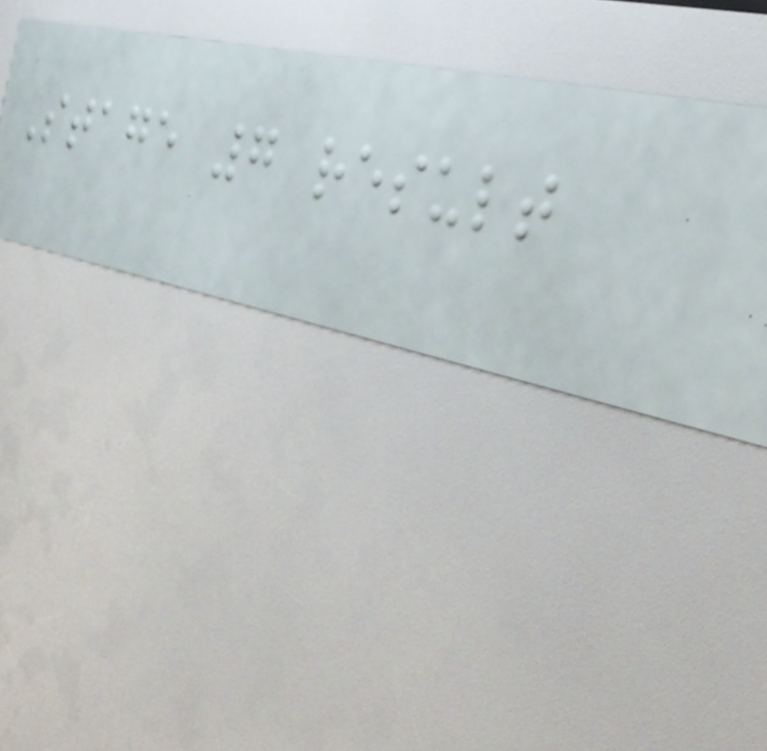Stage 7 result
